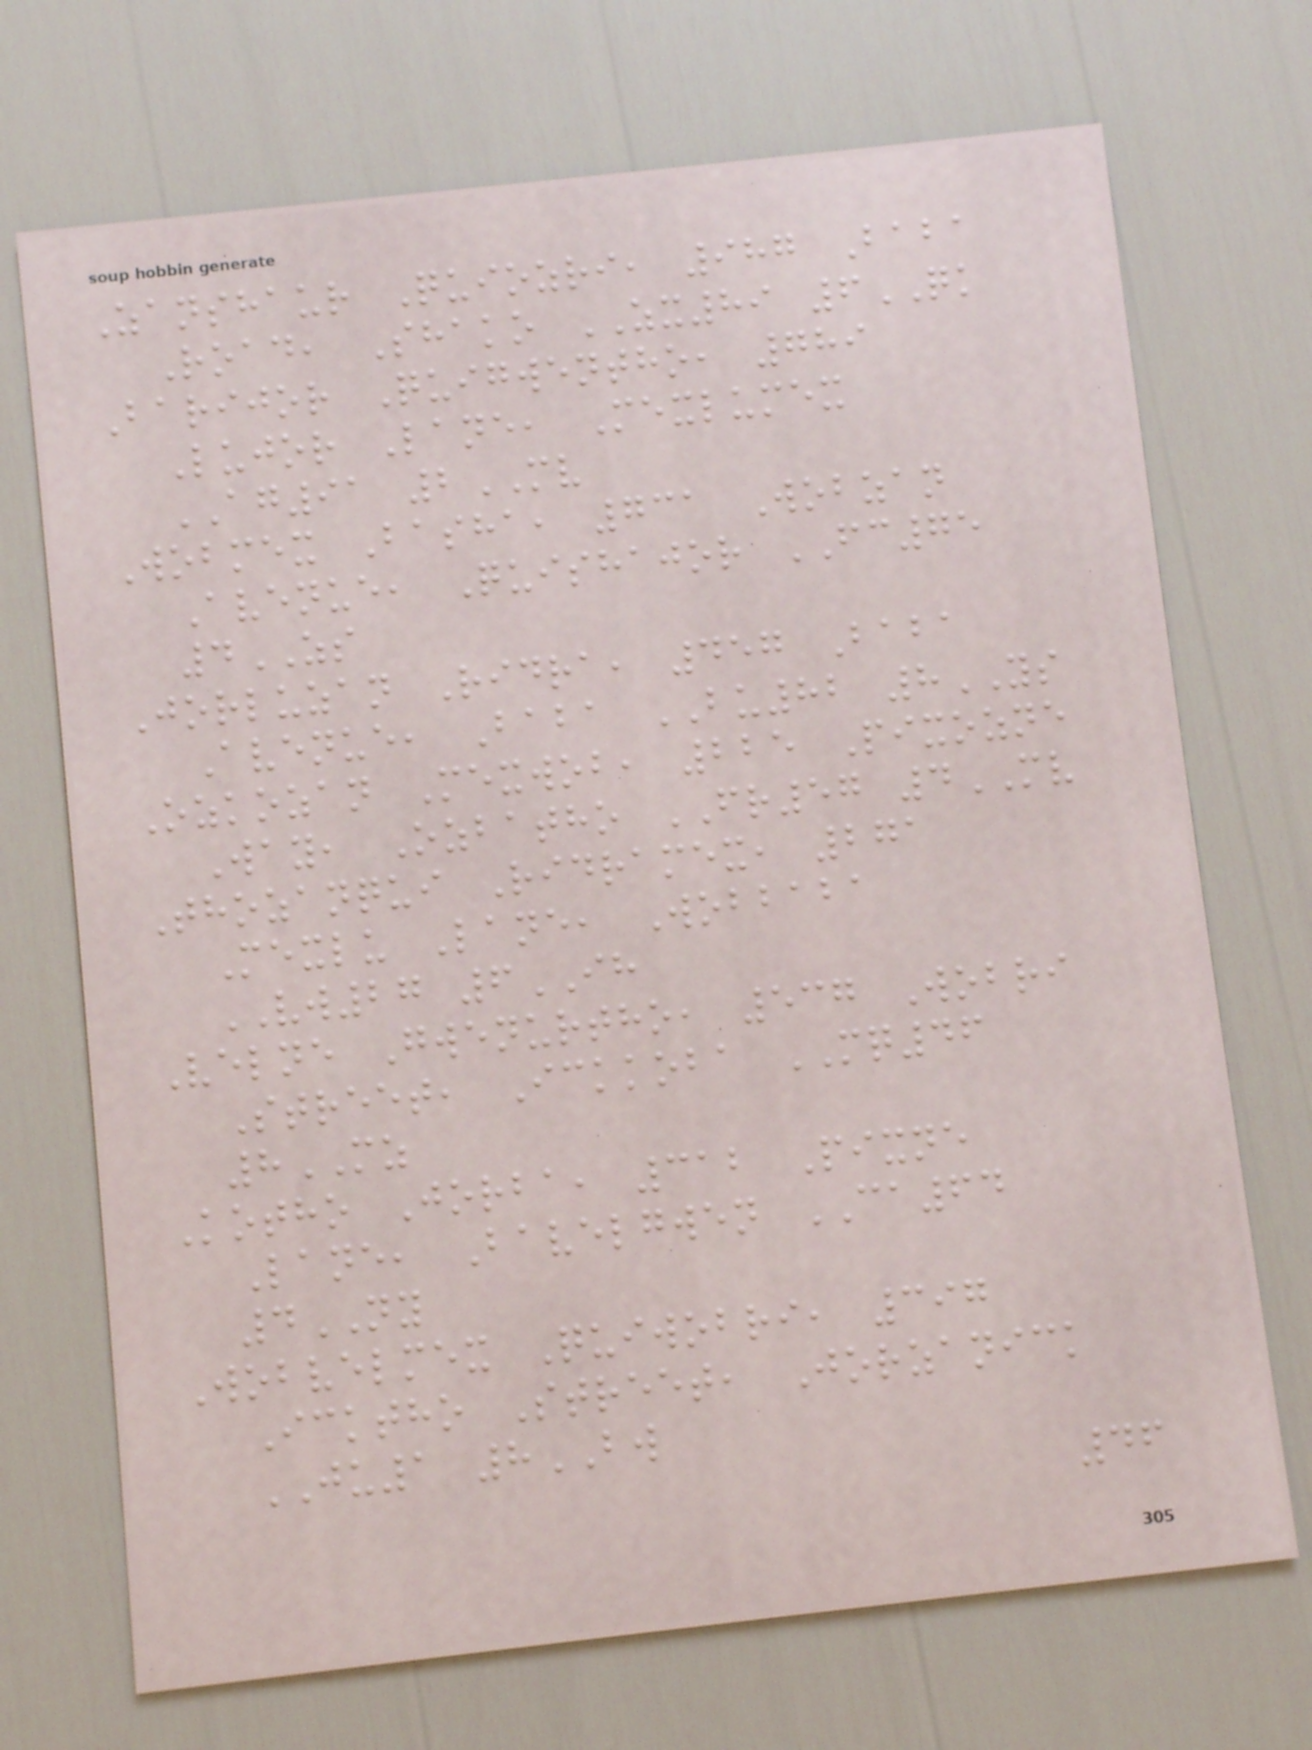Zanshaur Quiozri, 987 Baba
Road, Shako ZX89 6QK
Barijor Quigwentho, 789
Lujor Lane, Mexlumex
AG91 2MV
Wobmex Basha, 731 Wobzan
Avenue, Quishajor FC75
4ZS
Jorluzan Ridra, 457 Baba
Avenue, Baba BU82 8YS
Ozkozan Mexwob, 225 Pixozne
Way, Ozbatho FR57 4MV
Thozanqui Ridramex, 271
Mexlu Lane, Wobbaba
VW27 6IH
Velne Gwenurtho, 537 Wobri
Street, Ickkoba MQ46
8MZ
Kotho Jorba, 312 Pixne
Lane, Bavelgwen CA64
4NY
Wobvelmex Quiwobri, 397
Icktho Street, Jorzanick
JU1 8BW
46
